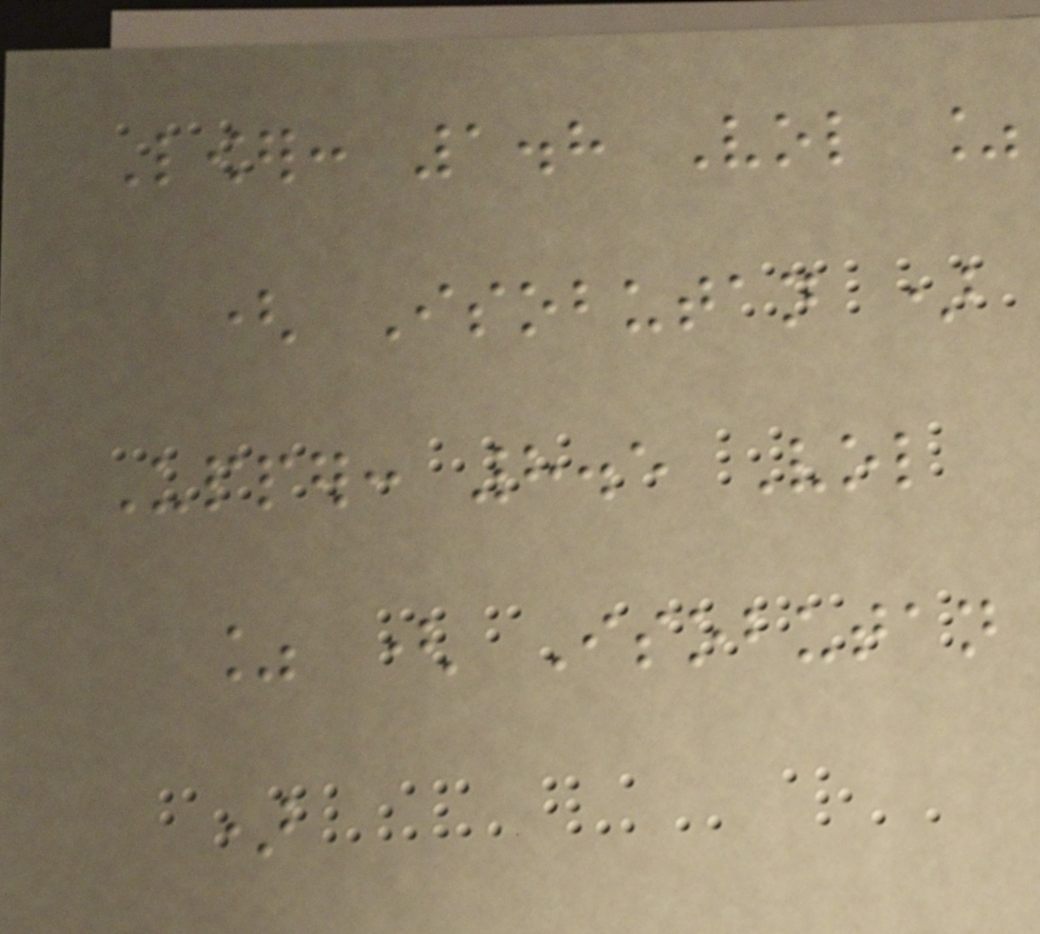Lower: 1.8 Vol %
( Isobutan )
Upper: 8.5 Vol
% ( Isobutan
)
